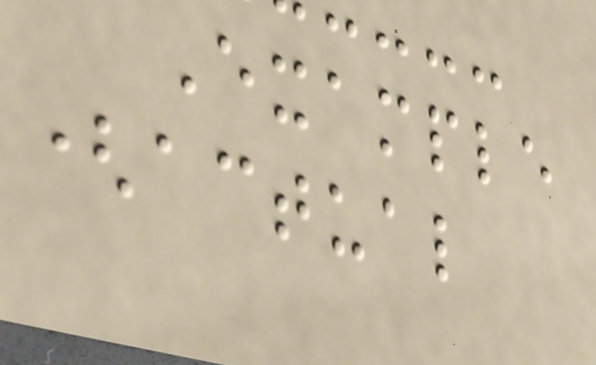Example
(actual
